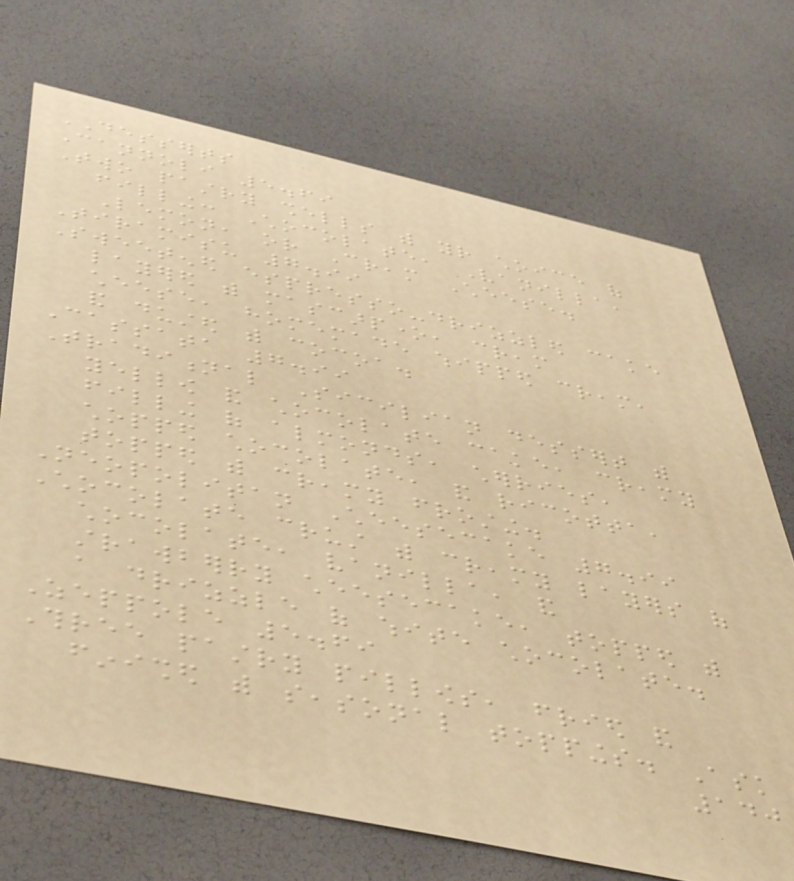DESSERTS
Cannoli 5.69
Two pastry shells with your choice of
filling: Chocolate, Vanilla,
Lemon, or Cream Cheese.
Tiramisu 7.99
Sweetened espresso-drizzled cake
layered with mascarpone, cream
cheese, homemade whipped cream,
and dusted with cocoa.
Cassata 7.99
Traditional Sicilian dessert with
yellow and chocolate cake, creamy
filling of almonds, cherries,
chopped chocolate, and ricotta,
topped with creamy frosting.
Neopolitan Cheesecake 7.99
Chocolate crust with creamy layers of
chocolate, vanilla, and
strawberry cheesecake, topped with
a drizzle of white chocolate.
Zeppole 5.69
Three pastry pillows, fried and
finished with seasonal toppings. Ask
140
